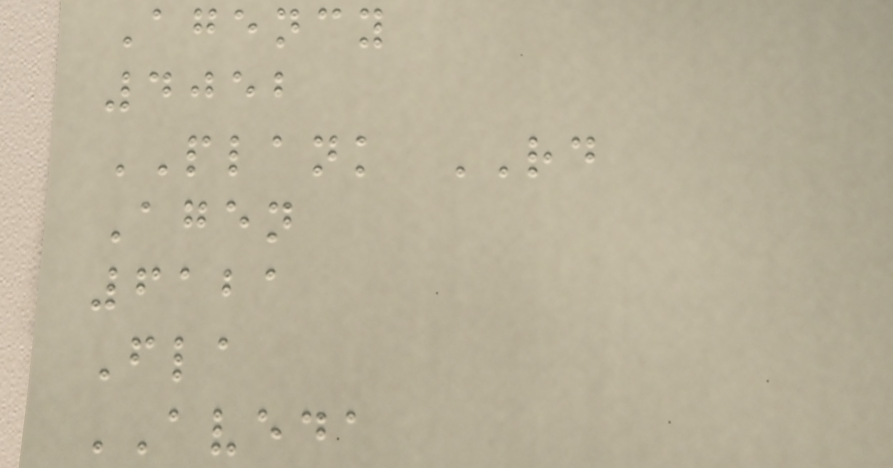Agency
4052
PLANK RD
Agen
6121
Fla
AVEDA
